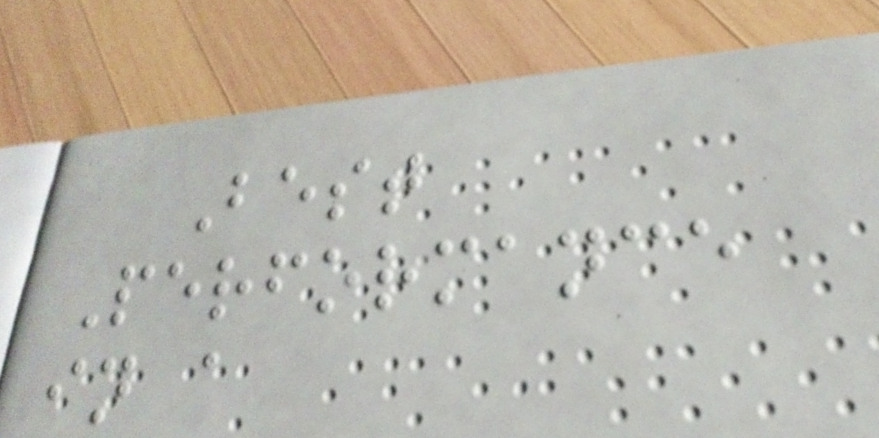Best
Performance
in a
